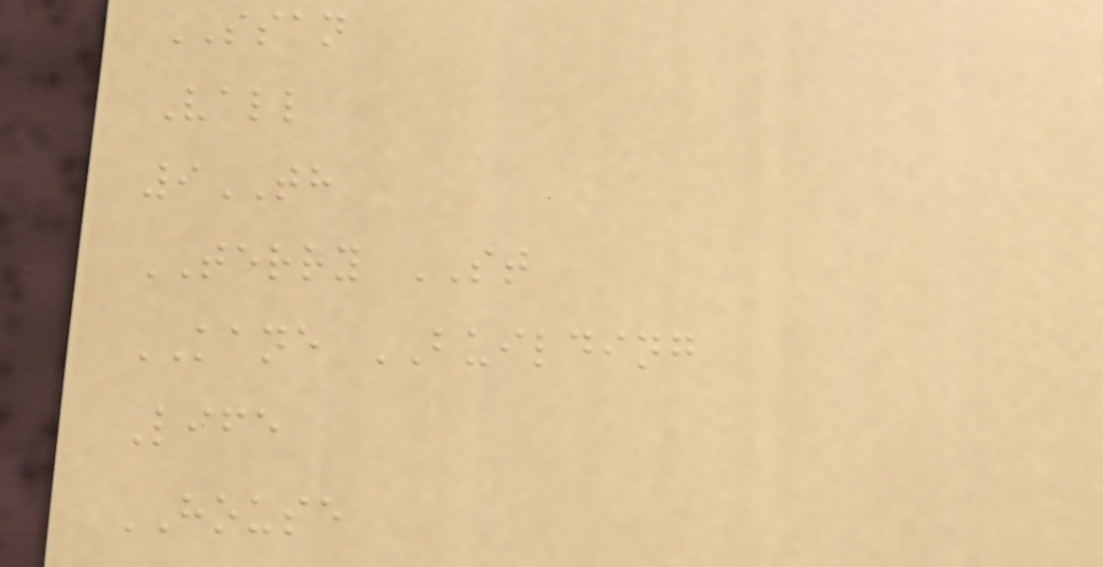SSAN
Vall
9TH
TERRY ST
KANE BUILDING
Life
HOUSE
